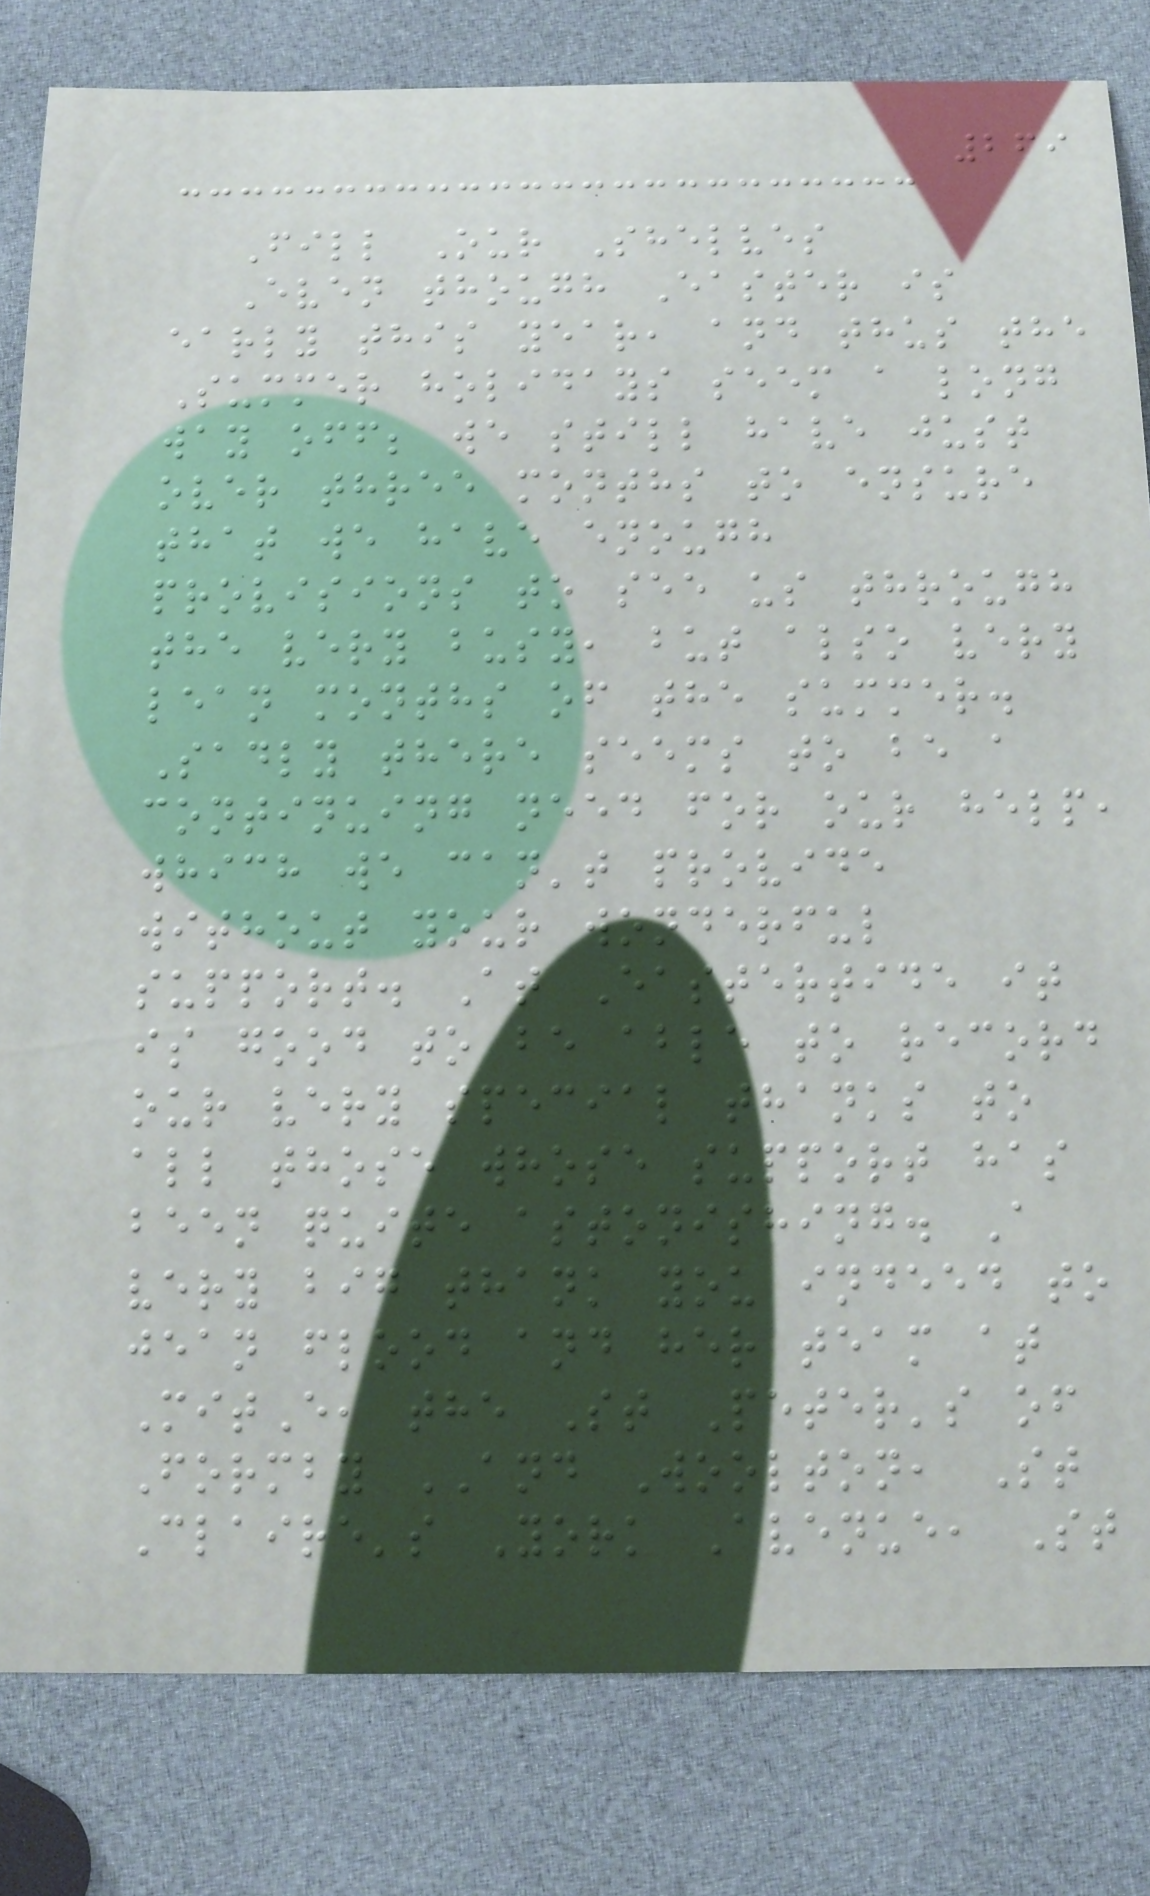269
Fill Our Shelves
Even though Easter is
early this year, and thus the
Summer holidays seem a long
way off; we still have just
over three months to ensure
that we have enough
provisions to see us through
the very busy, but also very
lean months of the summer.
Sadly there seems to be a
continuing need for our help,
which we can't provide
without your wonderful
support. At Eastertide it
is good to be able to record
our very special thanks to
all those whose support has
been quite astonishing. A
very big thank you indeed to
jean flood and her team at
MitE, the St Peter's of
Formby AND Woolton, St
Claire's York Avenue, St
